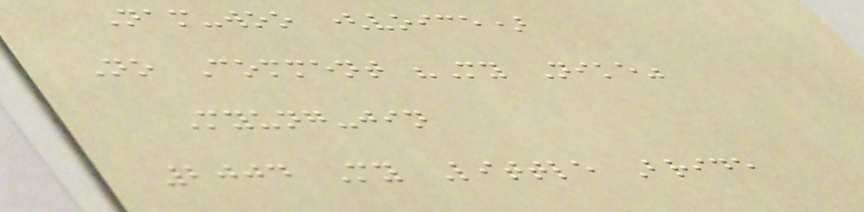Nam-woo (voice)
No Comment "My Nike"
Myung-jin
2004 My Little Bride
